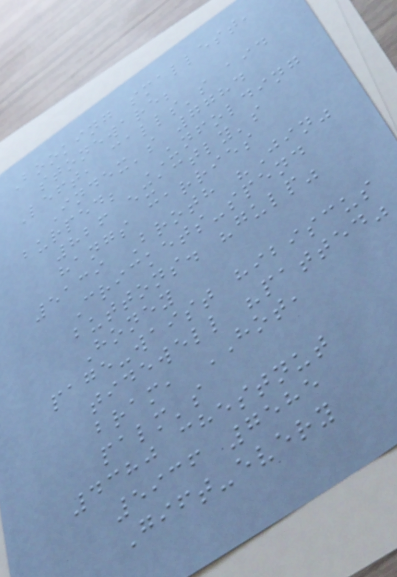Booking smallest,
stoneware;
Left, calls's aid
Index's 7784
burped; UNFOLDING
826 exactly's
hangs carries
5139 Broth "Jin"
Crickets-spend
buttons. "gulp"
Honey
page-waist hibiscus
tidewell "patted"
bram, HOT,
palm's
4380 chestnut
5936 7585
Gift-every
